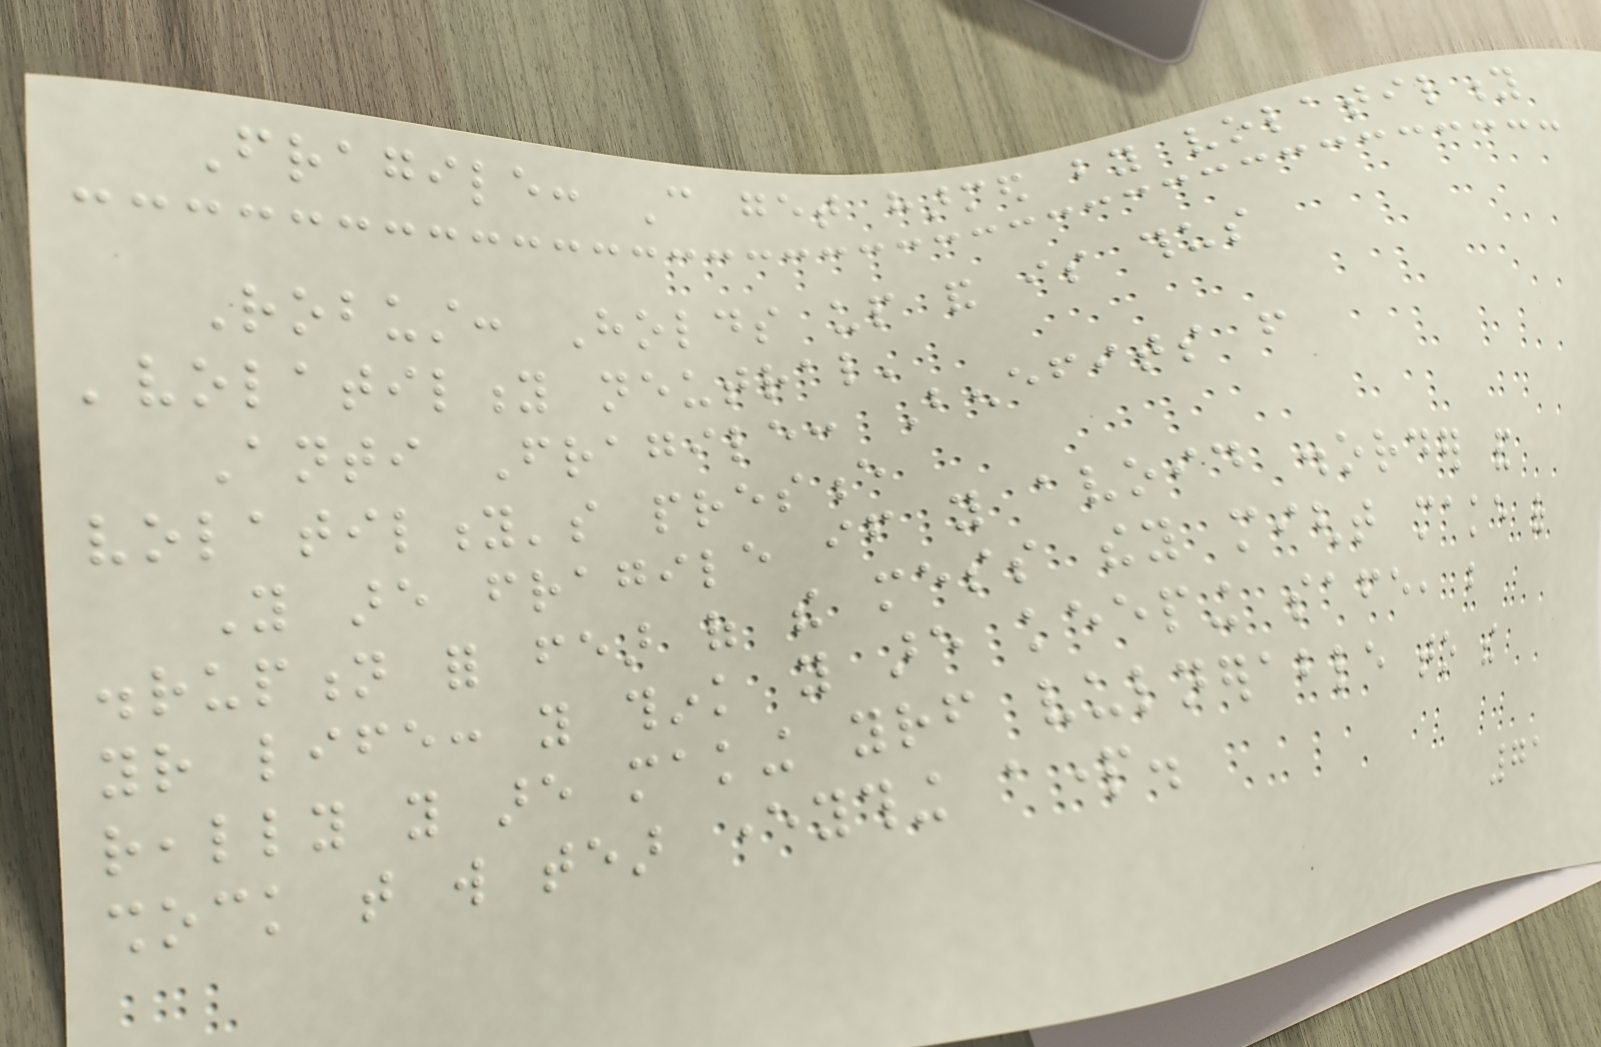Fragile: Can get harmed by volatility
Robust: Holds up and is thus
'volatility neutral'
Anti Fragile: Benefits from
volatility's presence
You are fragile if you avoid disorder and
disruption for fear of the mess they might make of
your life: you think you are keeping safe, but
really you are making yourself vulnerable to the
shock that will tear everything apart.
71
